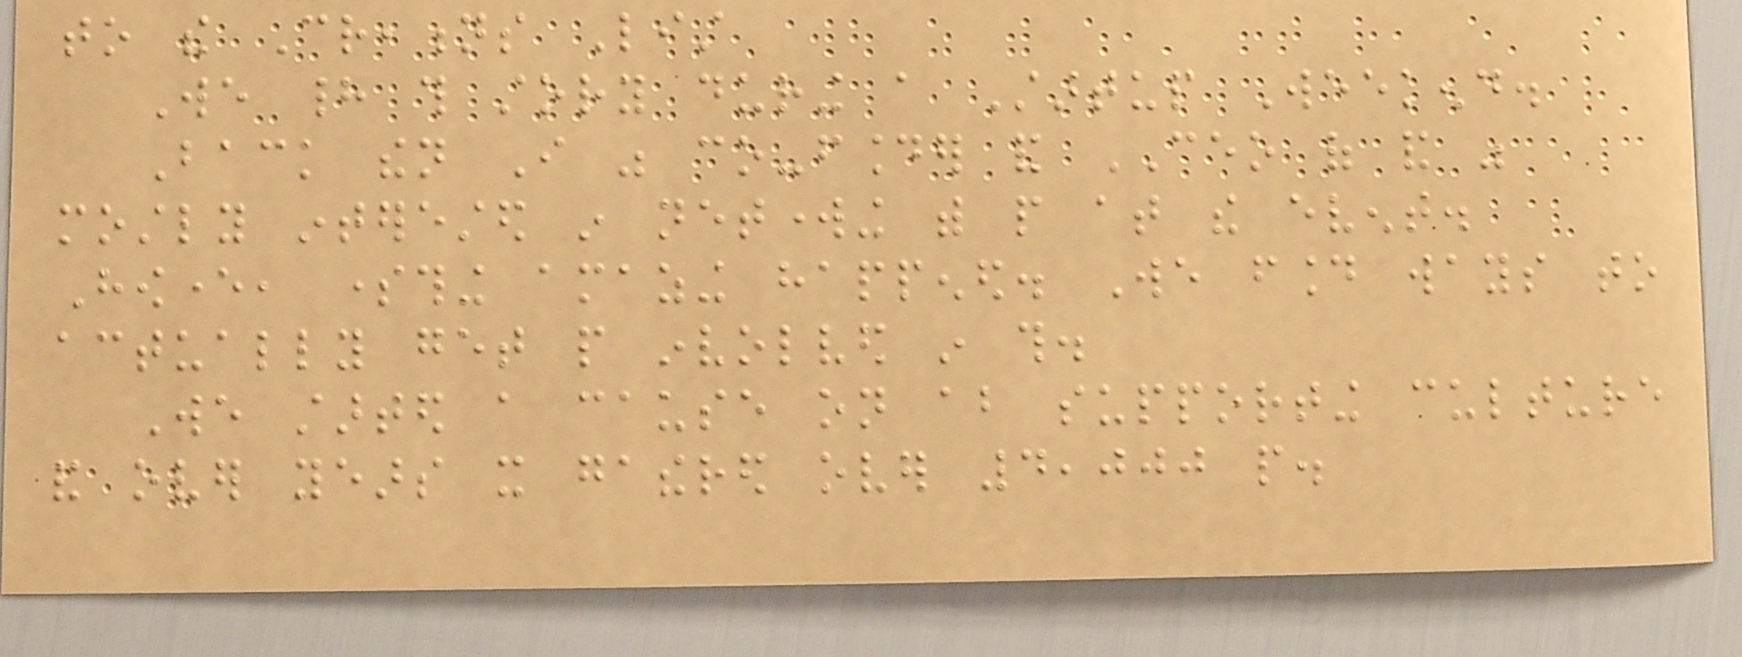to the Creations List
We had this story during a Startup Weekend.
Back then I was co-founder and CEO of and was
mostly interested in networking with people at the event.
However, something amazing happened. We found ways to
actually get people involved in this.
We started a cause on about supporting culture
and over years it gathered over 4,000 people.
